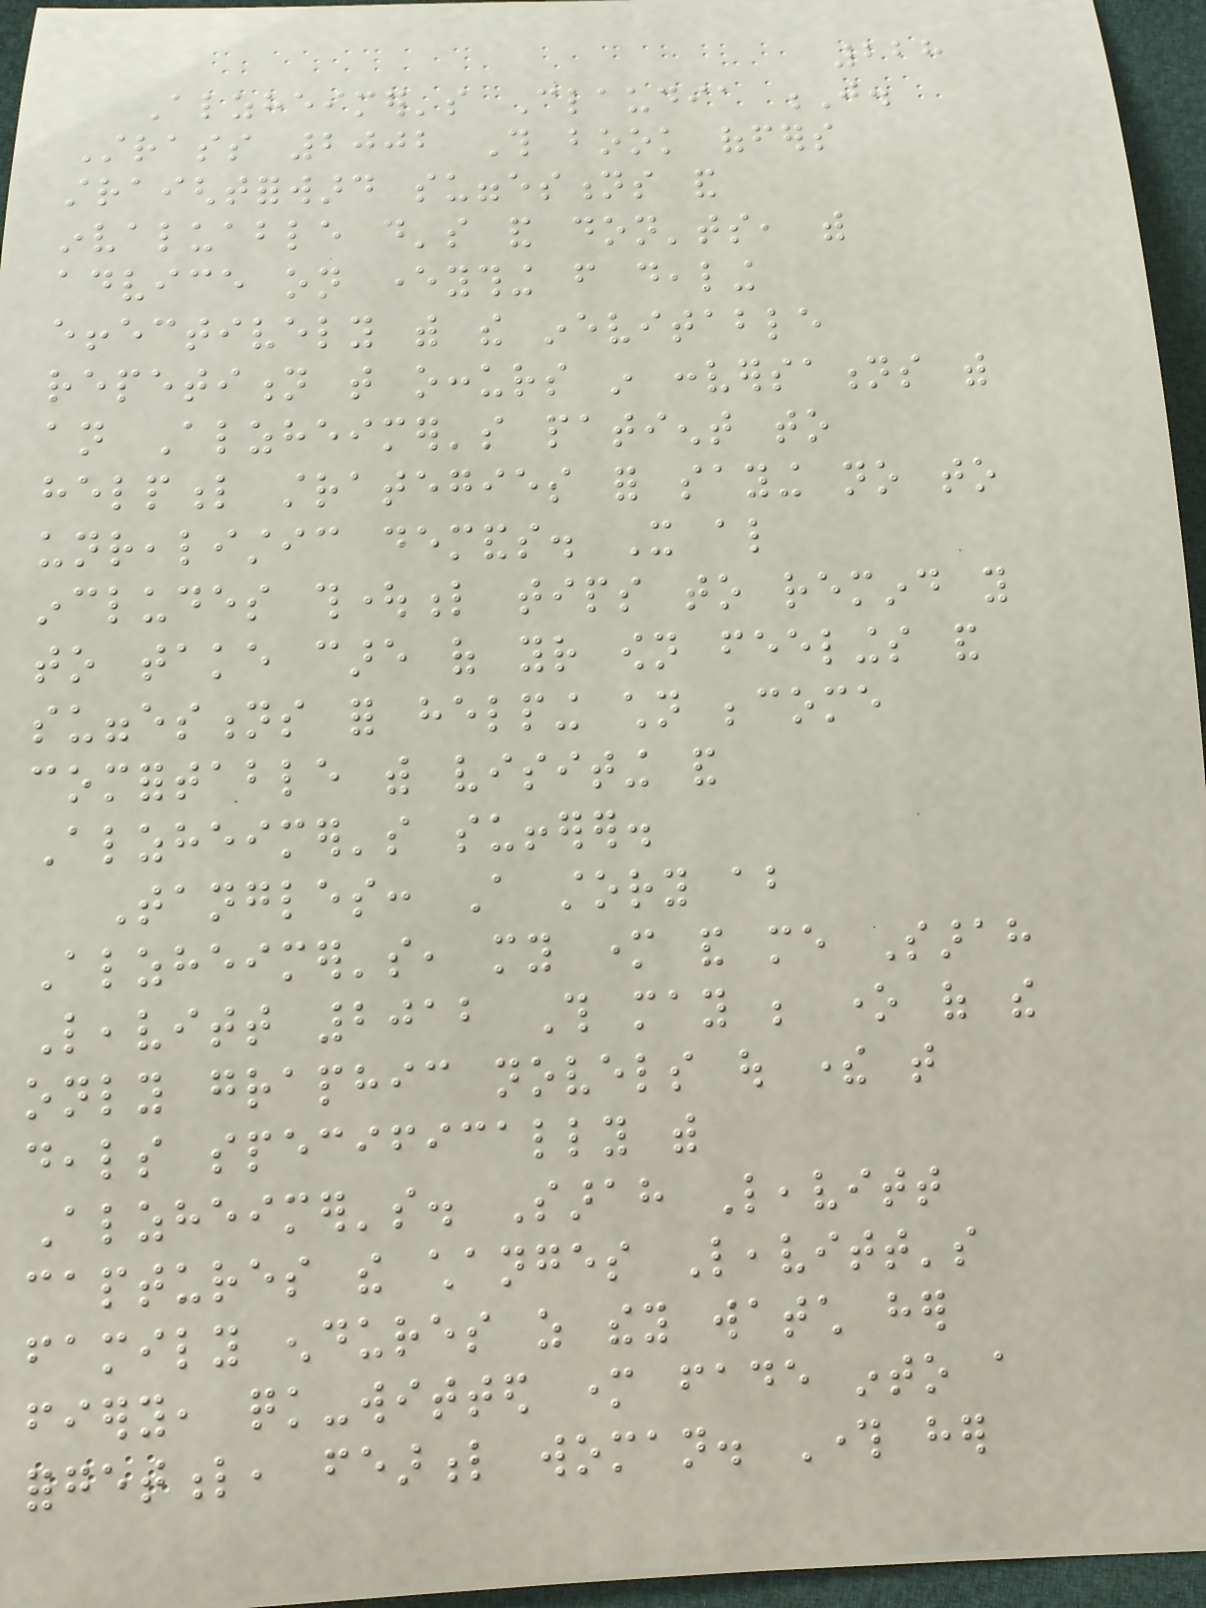228
Alzheimer's Claudia J.
Strass 2002 This book offers
straightforward suggestions and
invaluable do's and don'ts, with
advice on everything from dealing
effectively with the inevitable
repetition that occurs in conversations with
an Alzheimer's patient to
helpful strategies for saying no to
unrealistic demands. It also
includes thoughtful tips to remind you
to take care of your own feelings and
suggestions for helping children become
comfortable with visiting and
Alzheimer's sufferer.
Tangles: A story about
Alzheimer's, my mother and me Sarah
Leavitt 2012 This may be one of the
only graphic novels out there that
deals specifically with
Alzheimer's. Sarah Leavitt
captures the changes Leavitt's
family endures as they watch her
fiery, quick-witted mother fade into a
forgetful, fearful woman. Through her
